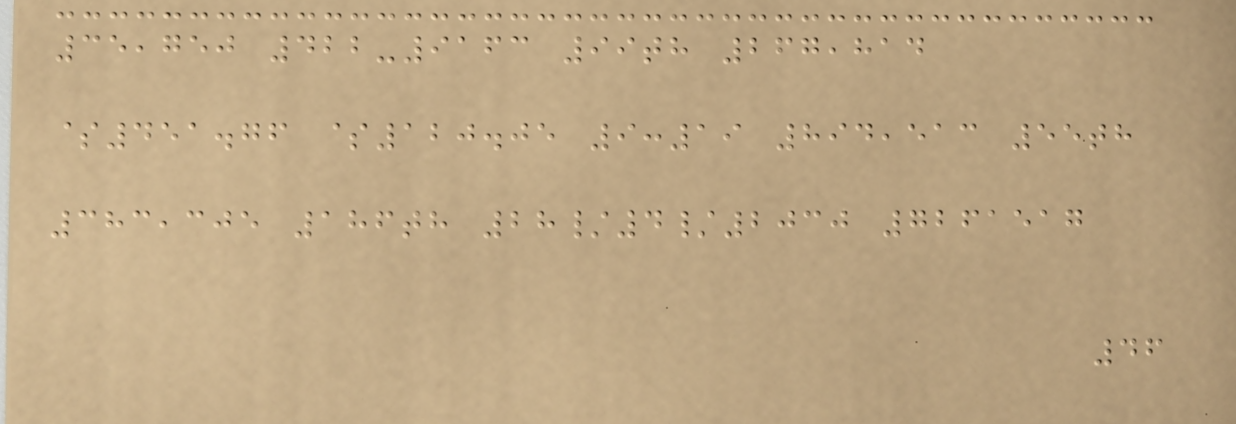35,750 422-9163 99th 267,814
$451.76 $120.05 9:19 894,513 55th
383,305 186th 28/4/2030 7261517
46
